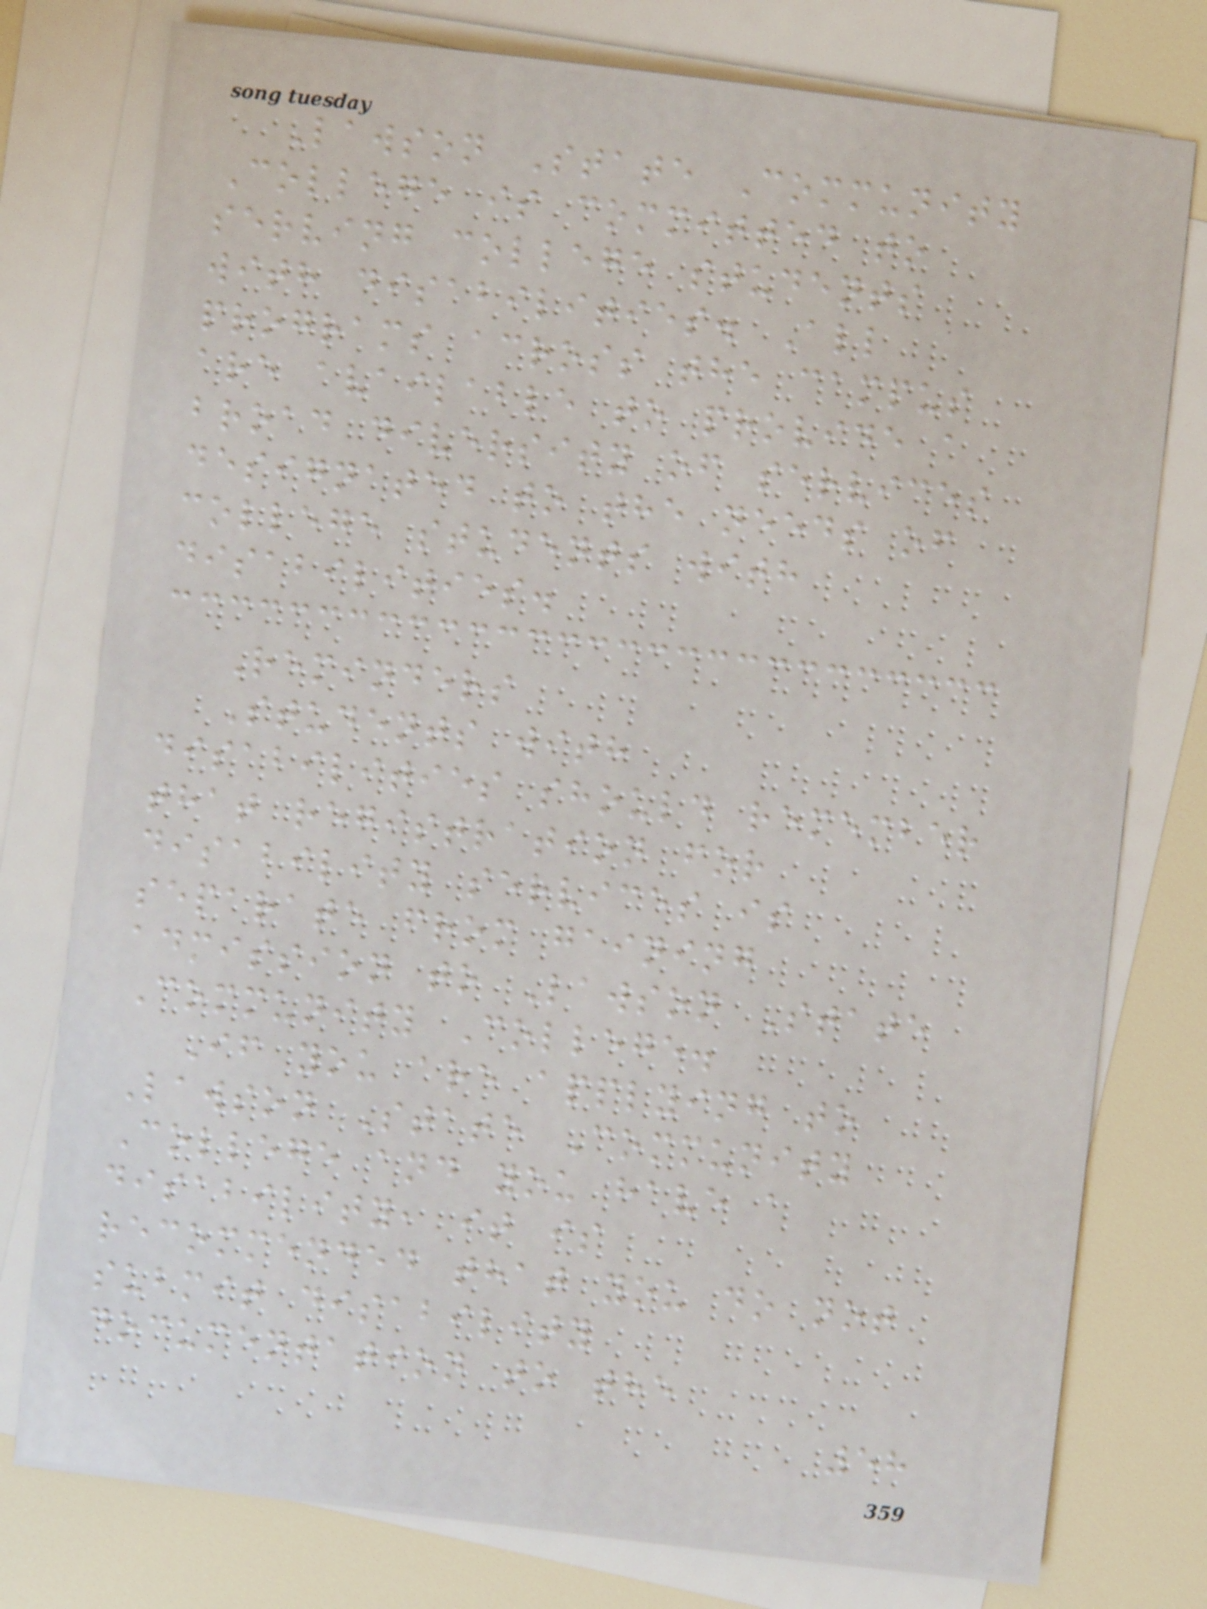Lawson State Community
College is committed to
serving college students
with disabilities. All
programs across the campus
are available to provide a
broad diversity of services
designated to the needs of
college students with
disabilities.
Reminders
Students with
disabilities should remember
that registration for
disability services is
separate from gaining
admission to Lawson State
Community College.
If you are applying to
Lawson State Community
College and you have a
disability, it is
recommended that you do not
submit disability
documentation to the
58
